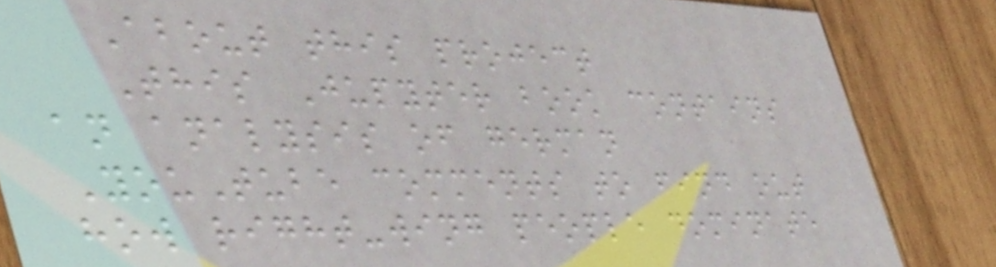About this project
This Jupyter book contains
an analysis of german
YouTube comments to find out
how right-wing people dominate
